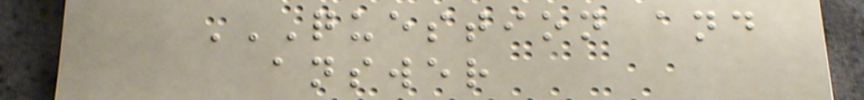QUESTION AND
ANSWER
